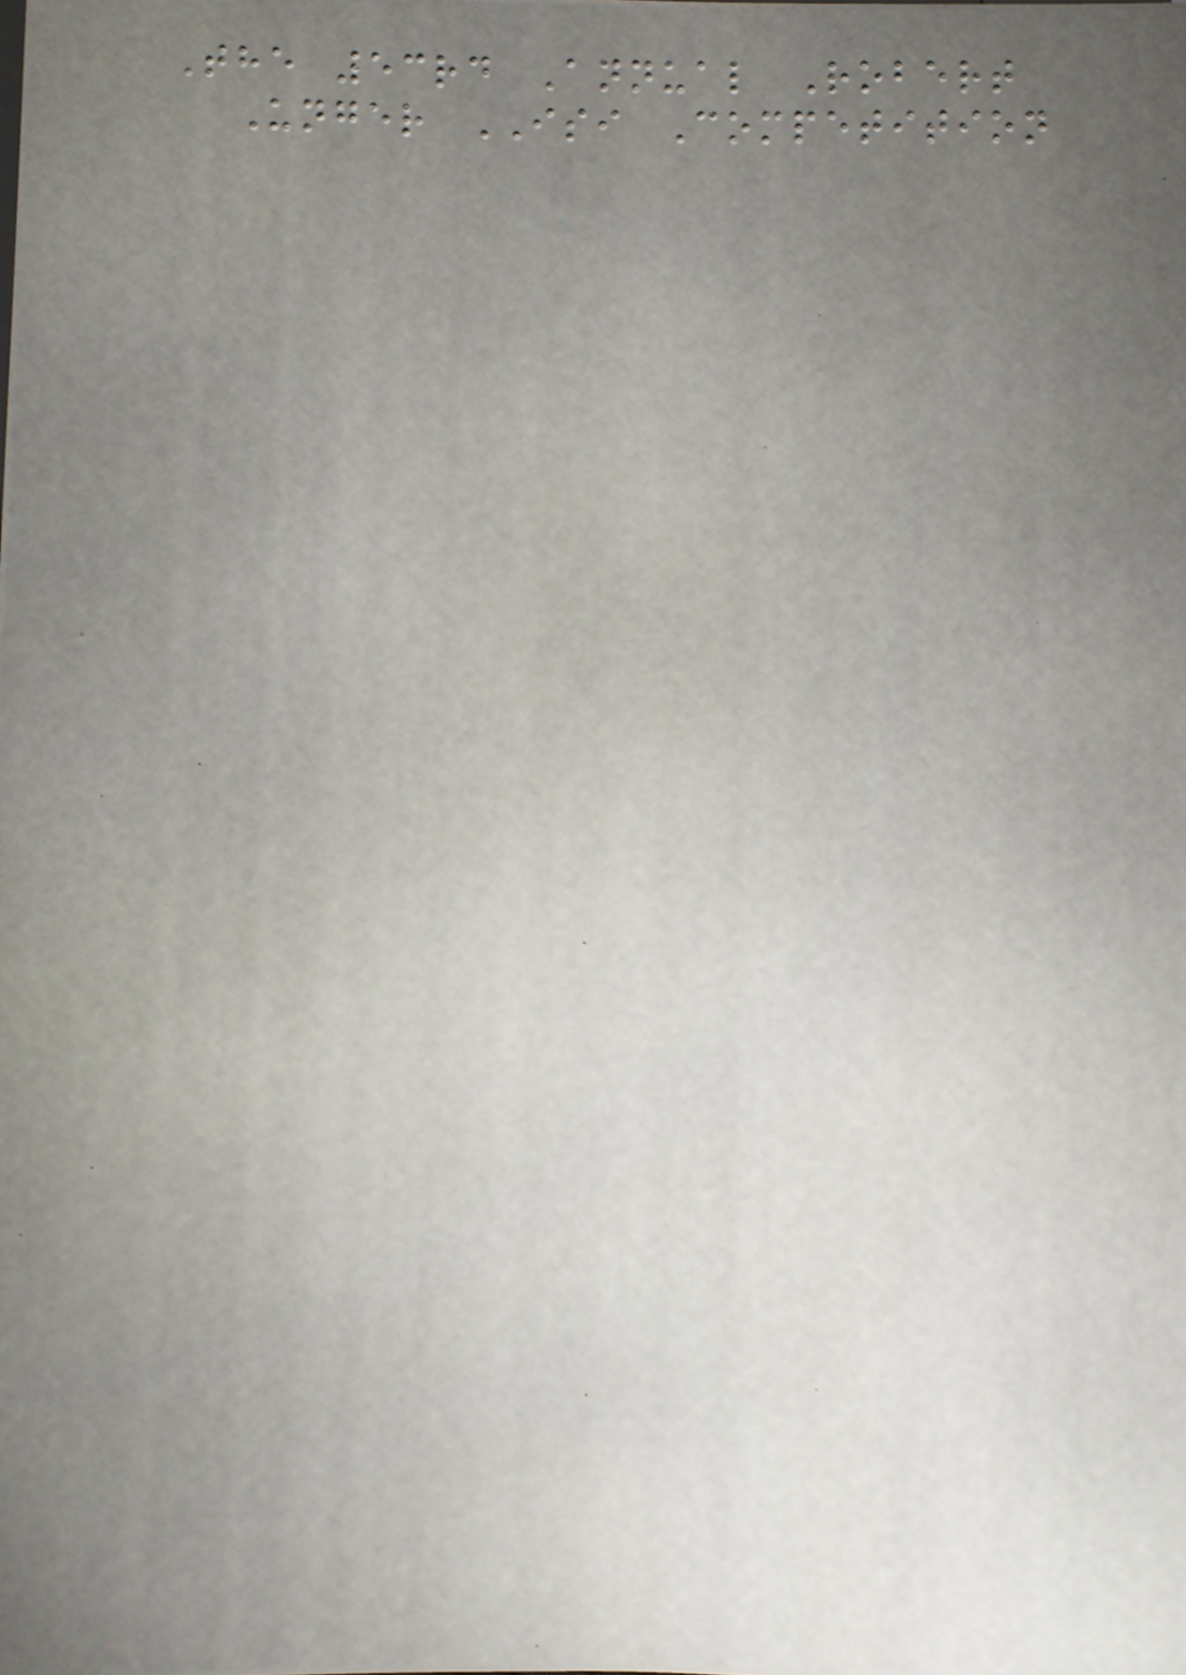The 53rd Annual Robert
Unger ISI Competition
